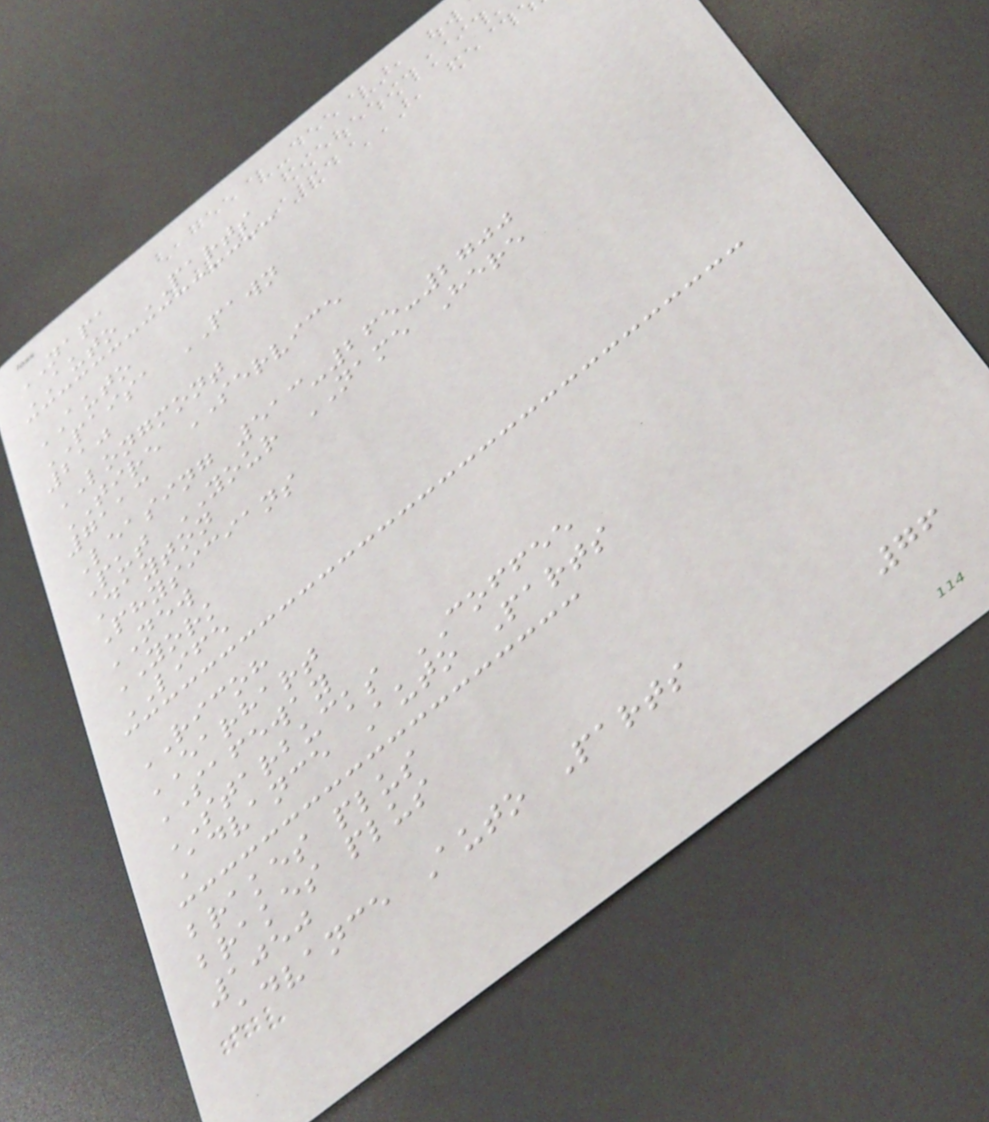NAPA
AUTO PARTS
AUTO
PAISA PAWN
210
LONGMONT
TIRE SERVICE
7113
Leasing 513-265-2700
Put YOUR NAME Here
Dayton
Physicians
NEW
YORK
LIFE
RICOH
EARHART
SAFEWAY
STARBUCKS COFFEE
Advance Auto Parts
brakes plus
brakes plus
1050
Advance Auto Parts
76
